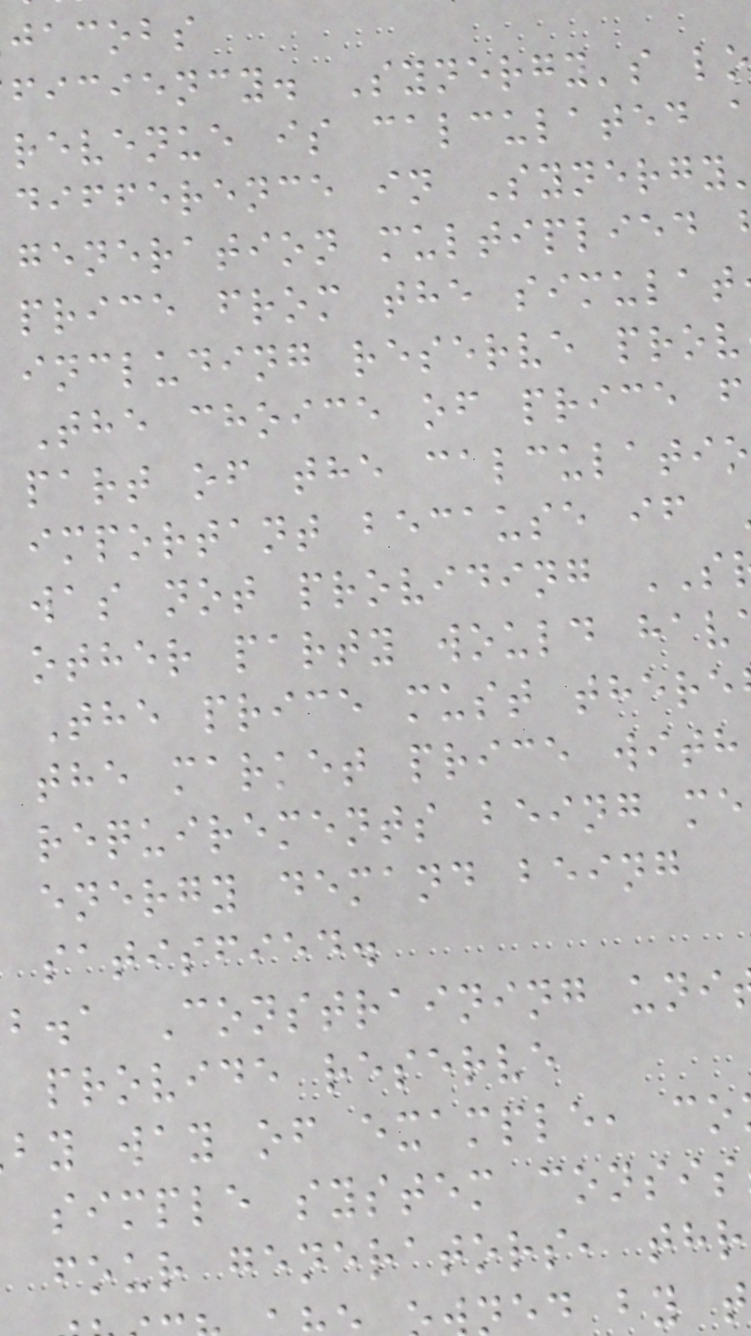jacobs
ficiency. Synergy's lo
revenue is calculated
difference in Synergy
generation multiplied
price from the simulat
including reserve prov
The choice of price f
part of the calculatio
important because if
was not providing
other party would hav
The price must there
the market price with
requirements being me
energy demand being
satisfied.
b.a Constraining uni
provide reserve
by way of example, co
simple system consis
four generators, thr
ed by t
